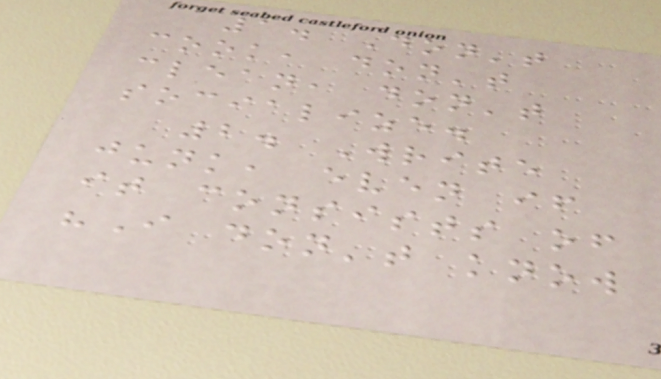1. Don't
cook, don't
clean, don't
socialize.
2. Write
junk, even if
it consists of
"I don't know
